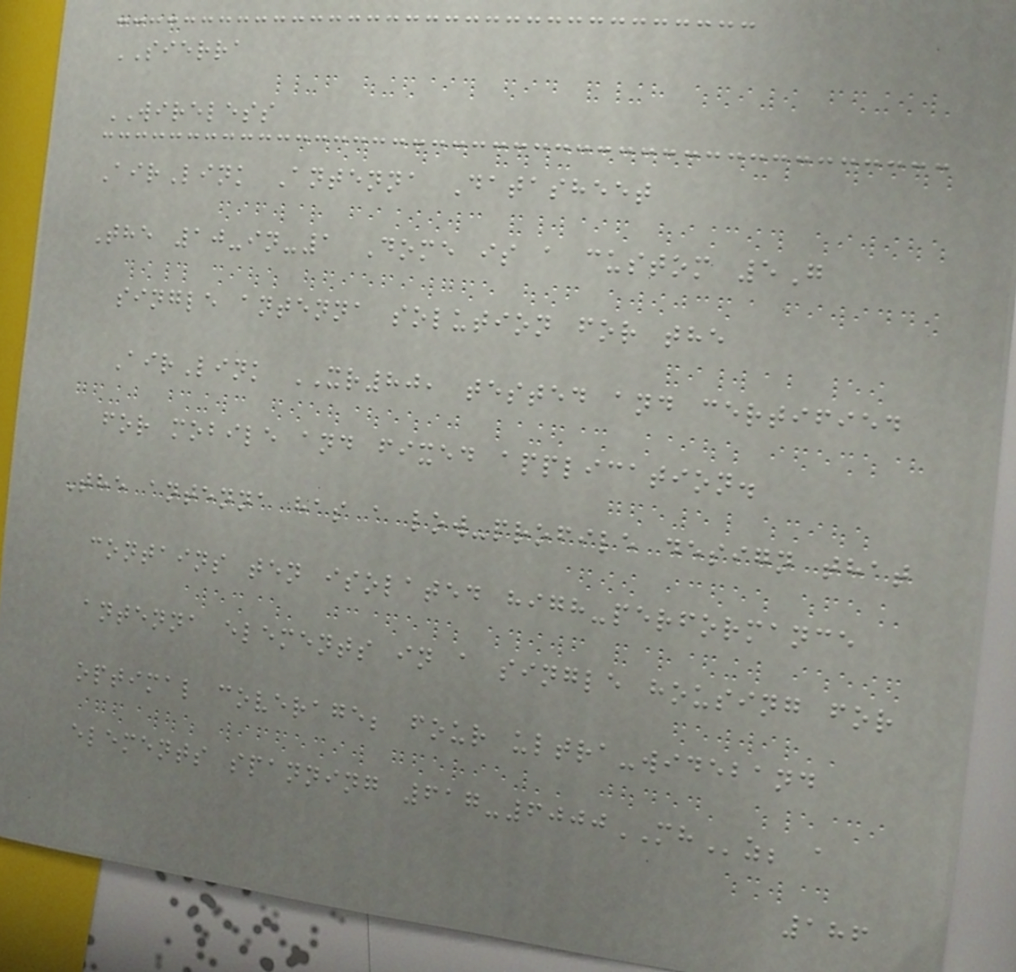SIERRA
WIRELESS
AirLink Antenna Datasheet
The 10-in-1 Dome is a custom 5G
single antenna solution for the
AirLink XR80, tested and certified
for mobile and fixed application.
The antenna has a low-profile design that
contains ten isolated high-performance
antenna elements in a single housing for
optimal coverage; four ultra-wideband
elements spanning 617-6000MHz; a
186
